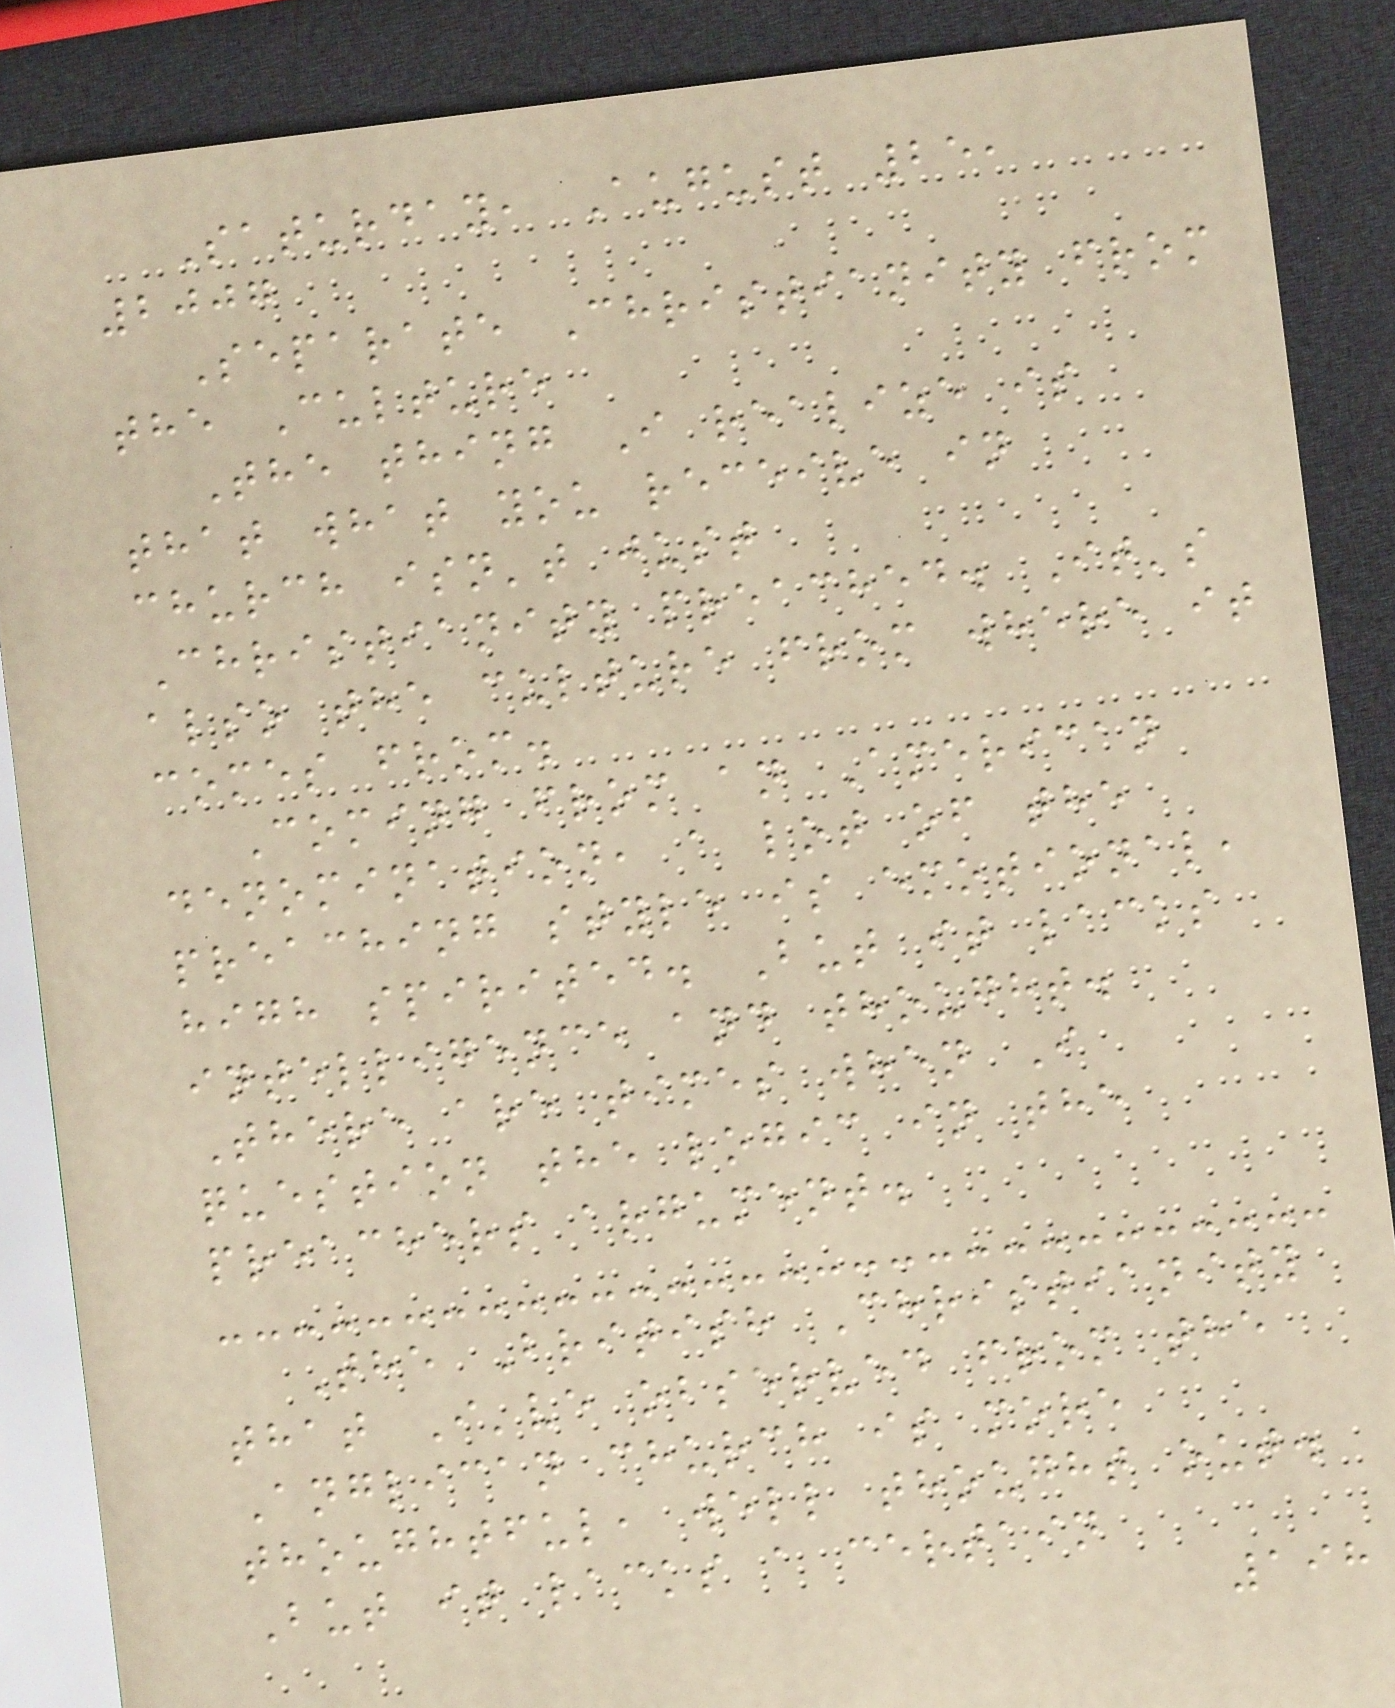Saturday, August 25,
2007
Separate Christianity from
the Culture
The thing I realize is
that what you receive in
church isn't just
Christianity preached. It's
also the culture from where it
comes from.
Coming from an American
denomination, a lot of the
preaching style is emotional,
high spirited. But it lacks
intelligence and thought.
There are times when I
question the logic in the
preachers argument.
The British Christianity
that I've observed from the
Anglican church is more
thoughtful, well thought out.
But it lacks a certain
198
